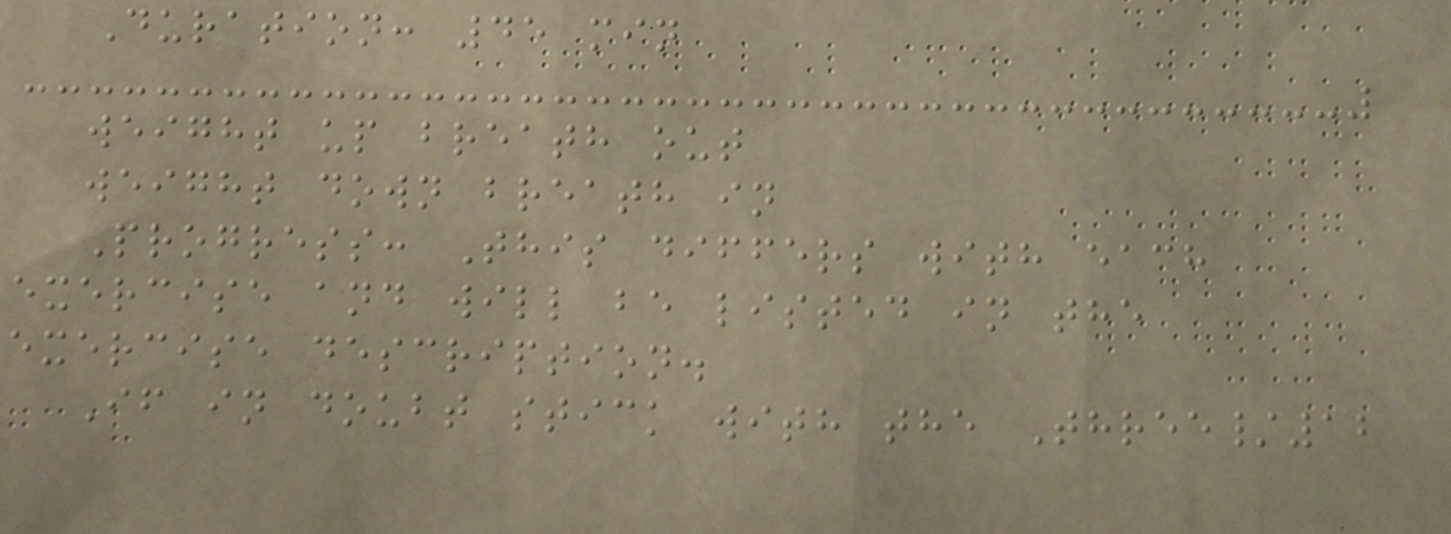Duration: 45 min
weight up breath out
weight down breath in
Progress: This differs with each
exercise and will be listed in the
exercise description.
If in doubt stick with the Three/12
